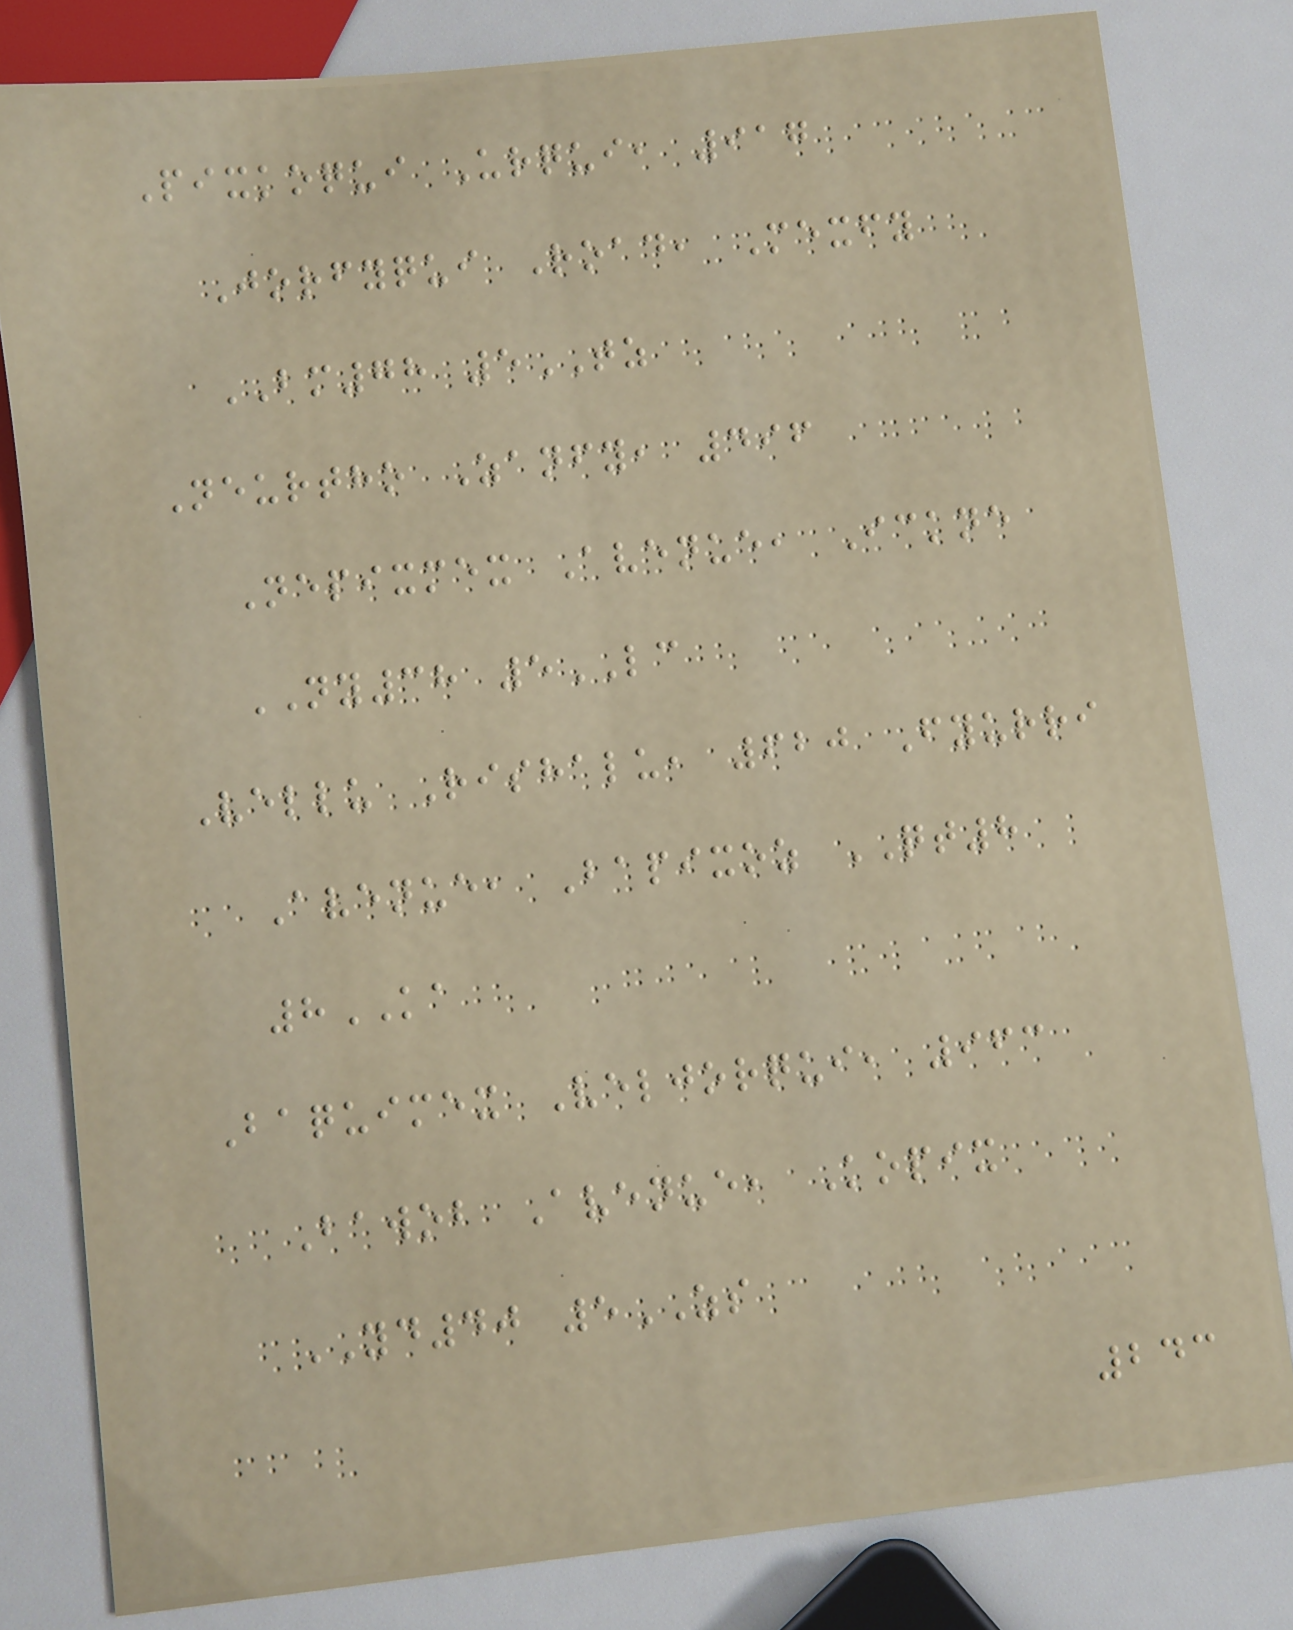Pixkoqui Urqui, 917
Jorfyqui Road, Mexfy
BM78 5TZ
Neurtho Zanfy, 496
Nepixmex Avenue, Ickne
NY38 5LC
Vellu Rishalu, 620 Fyurri
Avenue, Bapixoz QT8
8KA
Baquimex Veljorqui, 963
Bawob Avenue, Kopix
YD40 5ZS
243
